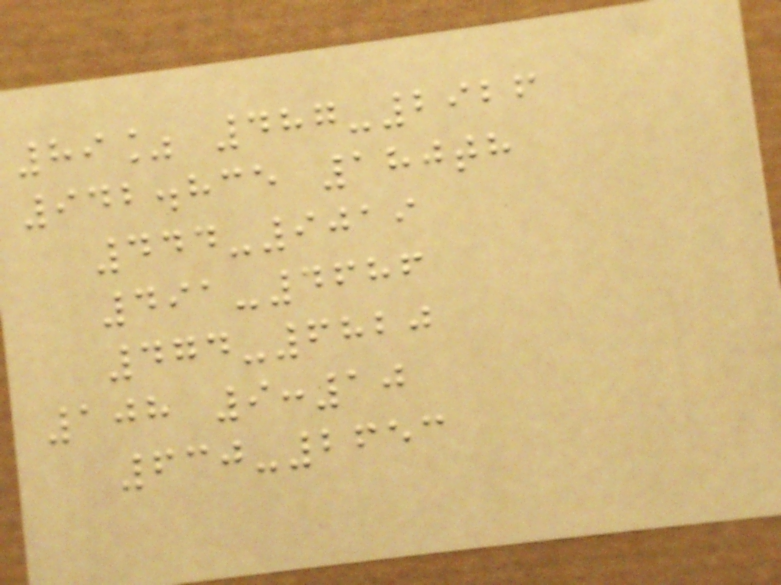89% 487-2926
942.835 180th
444-9019
491-4686
474-6820
108 9:10
630-2653
